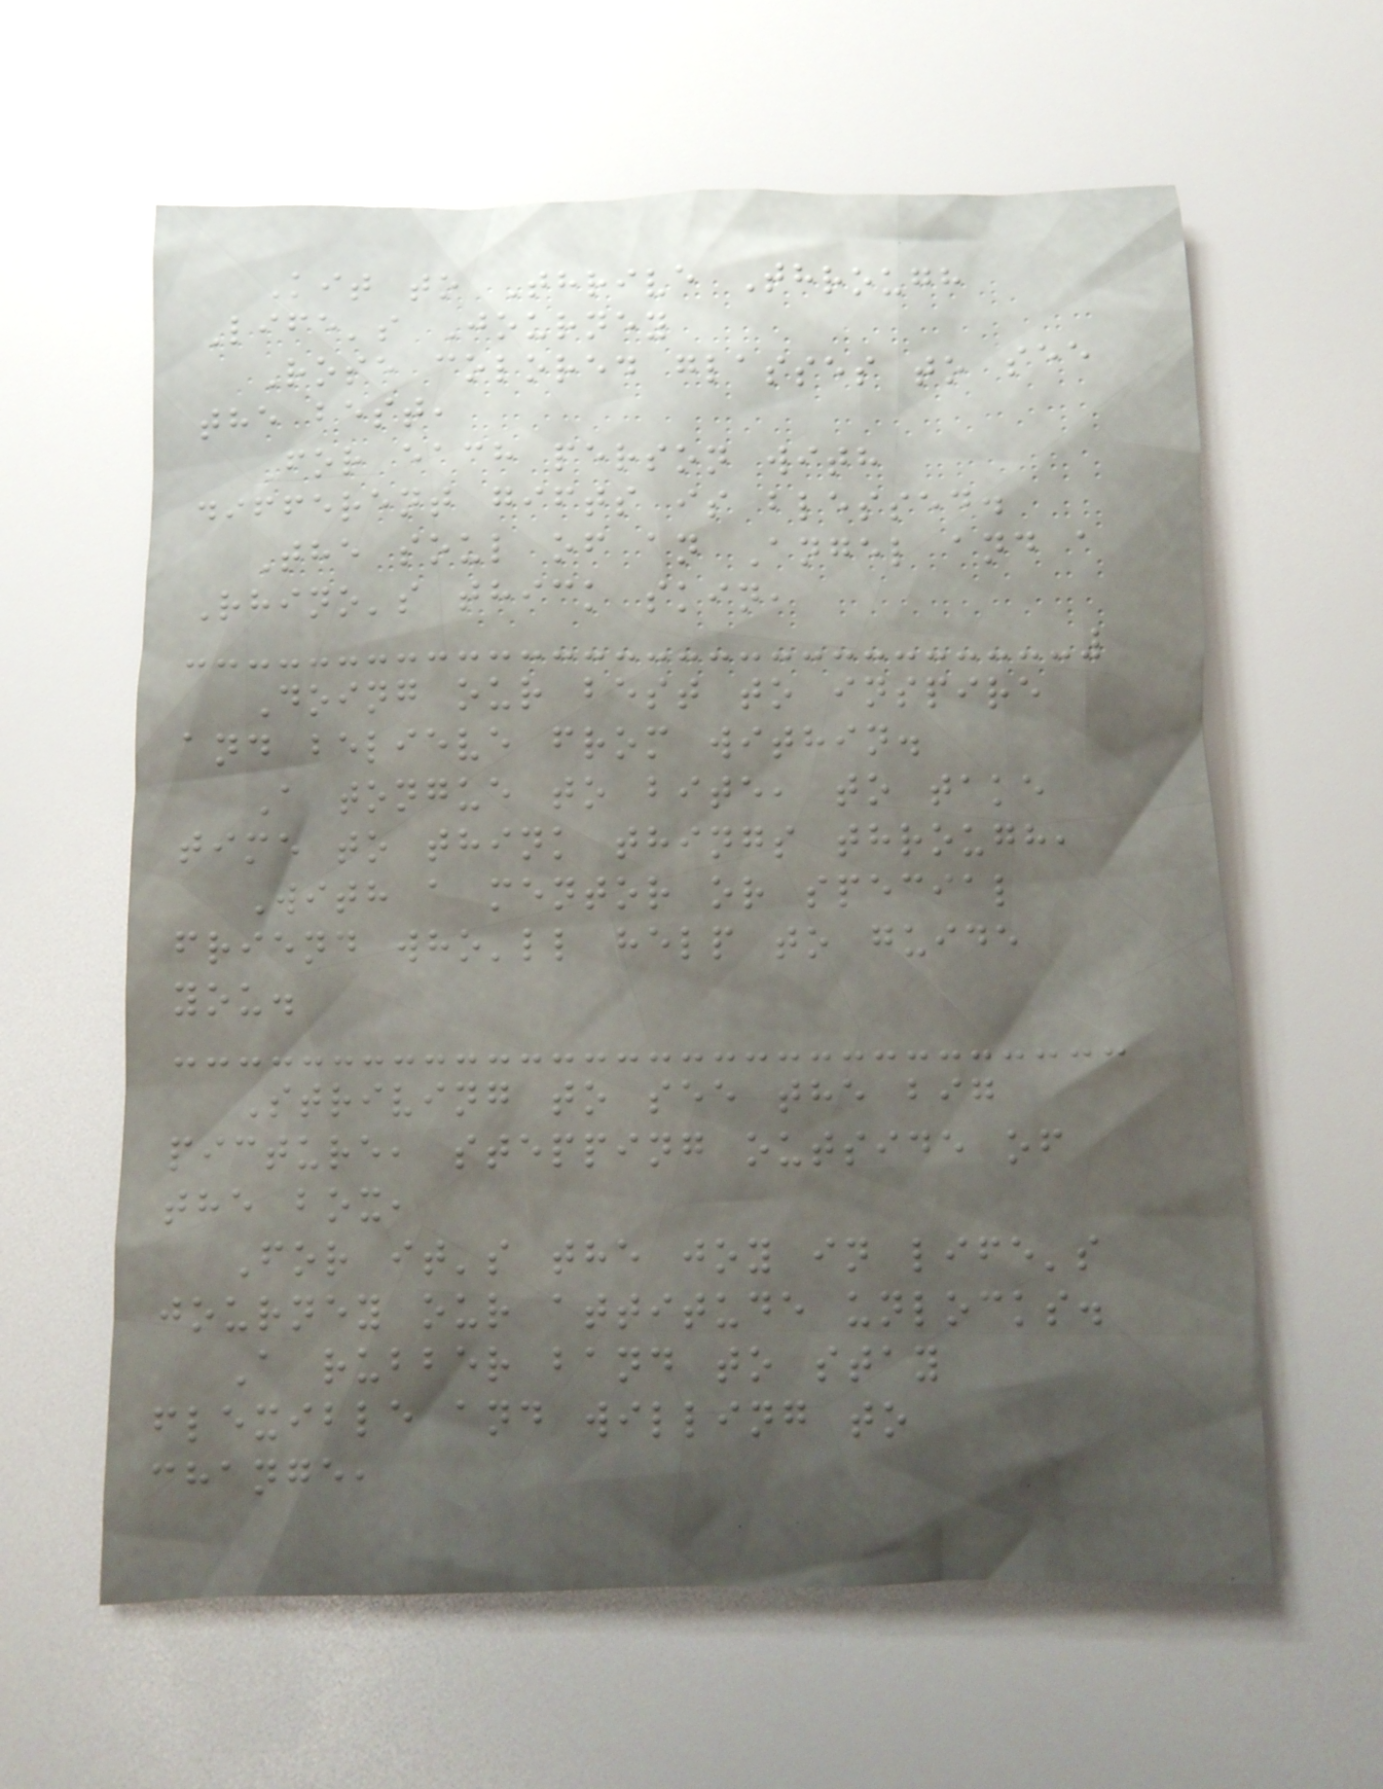Kit to Thrive Through
Life's Journey
Rose colored glasses to see
the best,
For each person with
different gifts is blessed.
The soul of an Angel and a
Rhino's thick skin,
Doing our best to inspire
and believe from within.
A tongue to bite, to take
time to think things through,
With a mentor or special
friend who'll help to guide
you.
Striving to see the big
picture, stepping outside of
the box,
For it's the joy in life's
journey our attitude unlocks.
A rubber band to stay
flexible and willing to
change,
